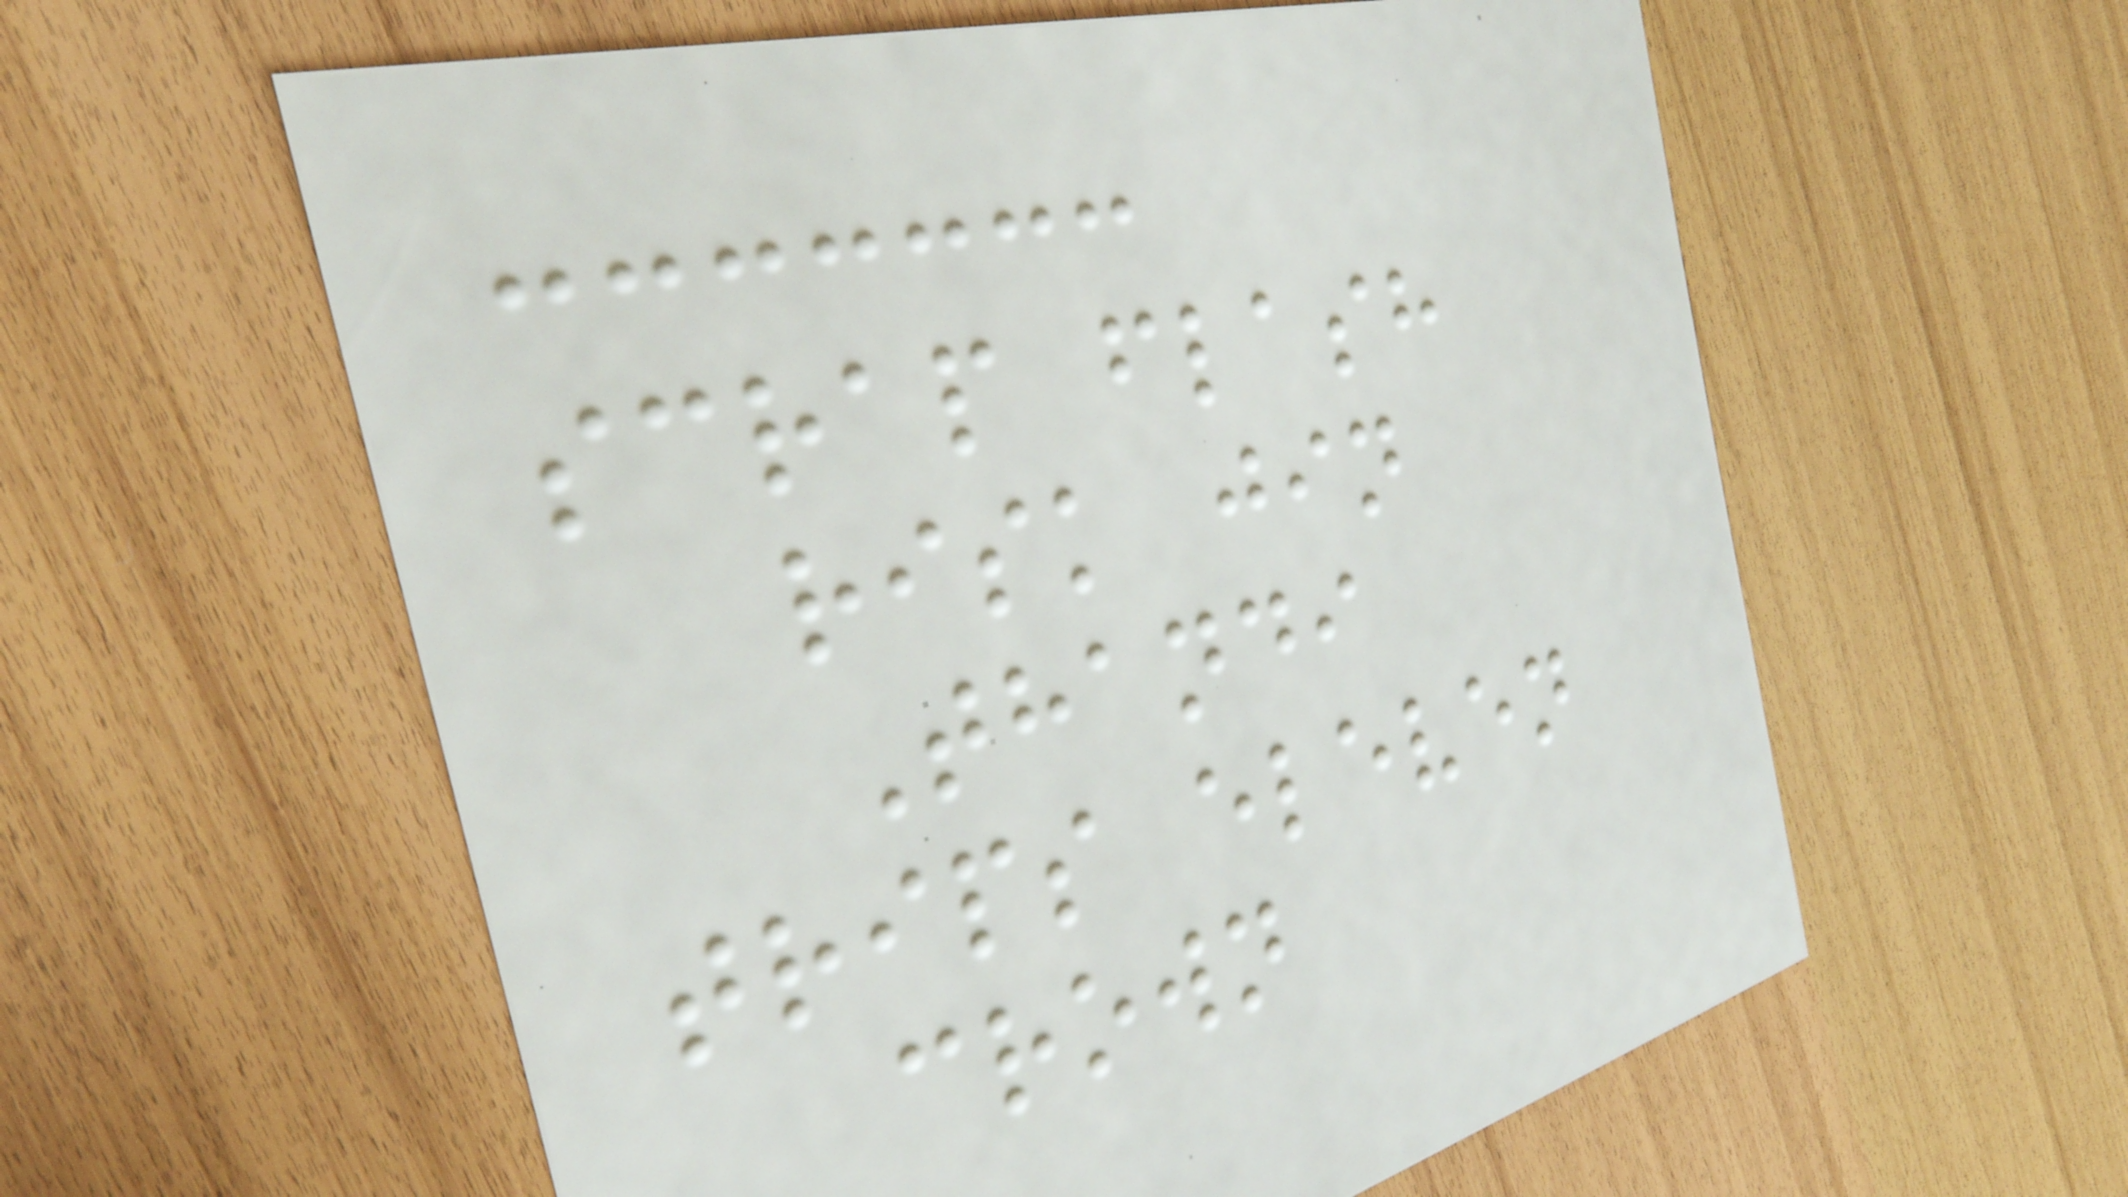scrap flash
risk jin
Thandi
trips eleven
crown
